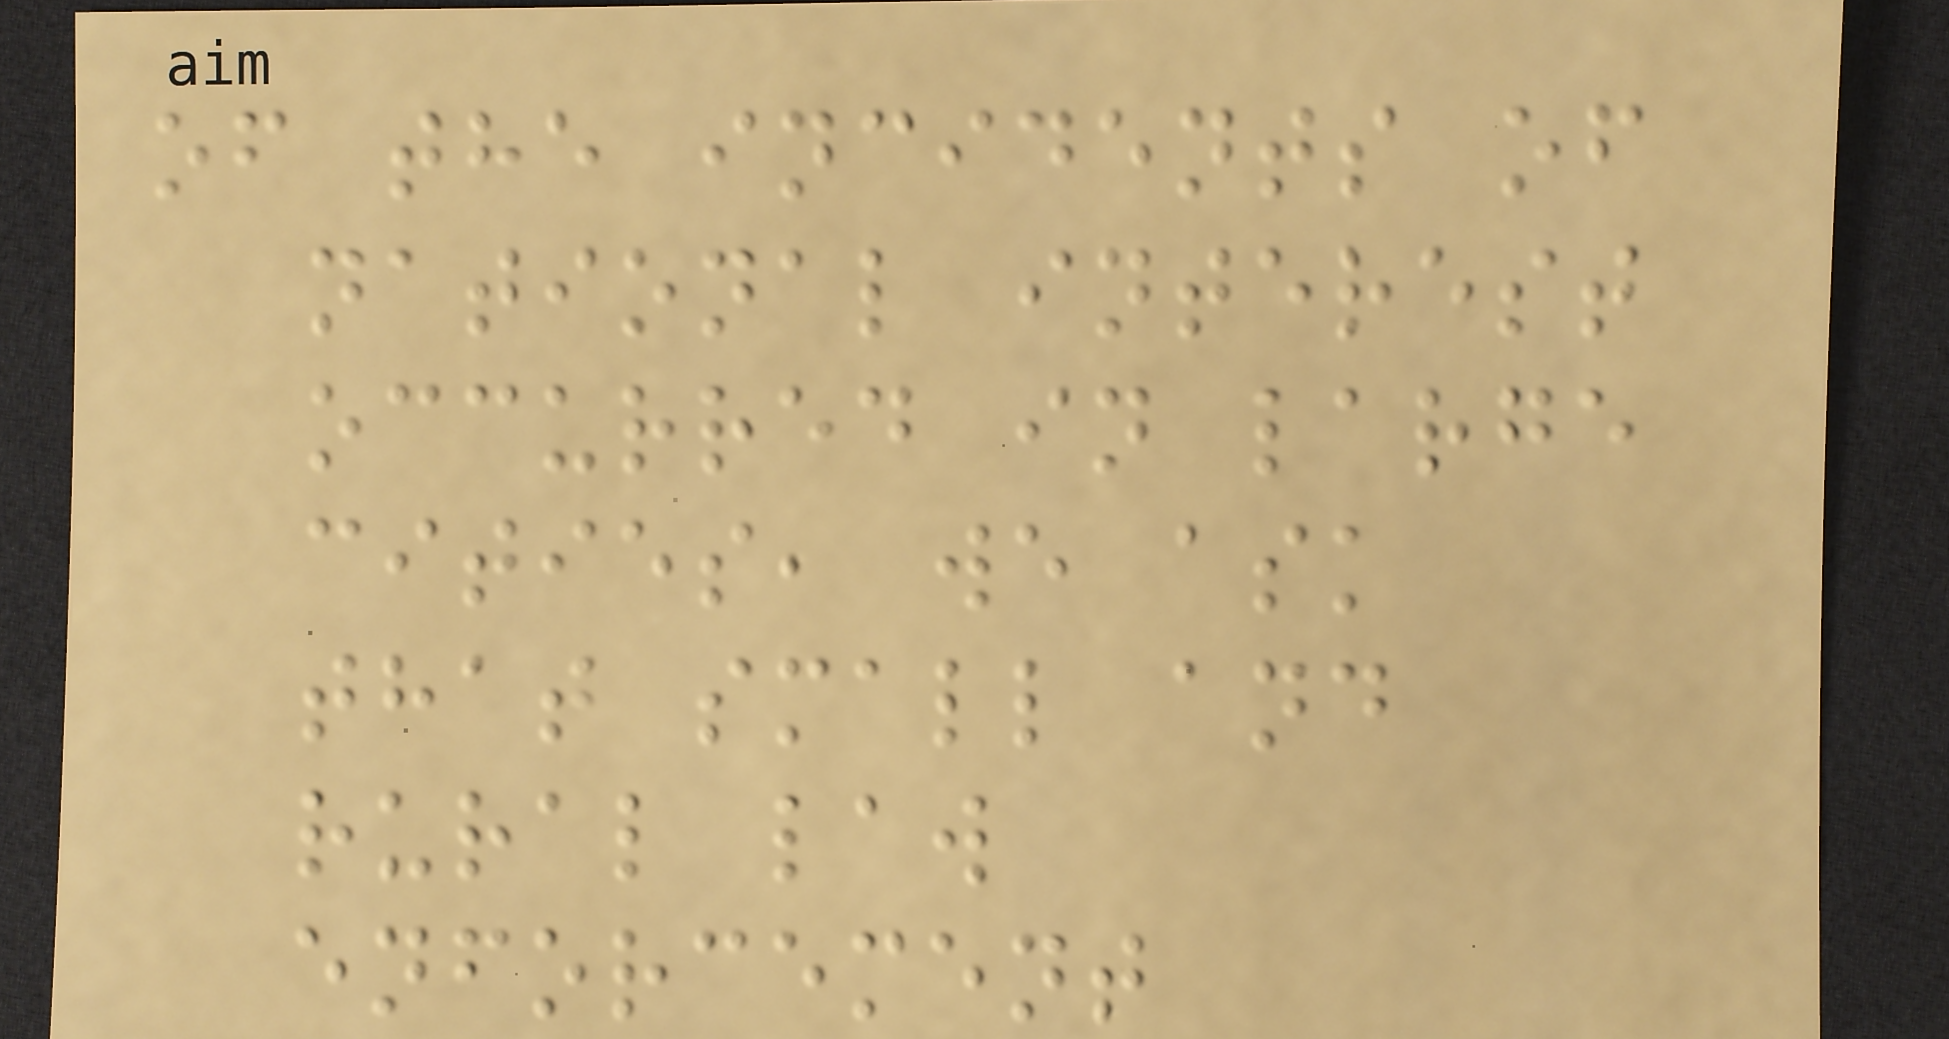of the incidents of
national interest
occurred in large
cities, we ask
that small and
rural law
enforcement
